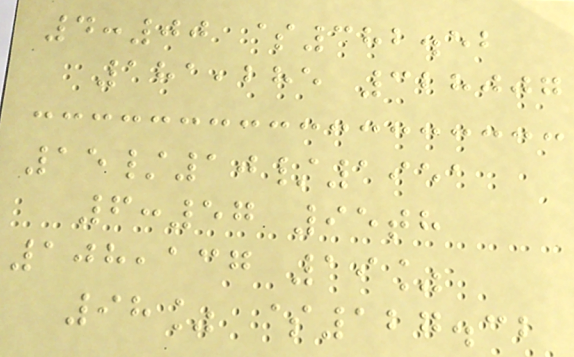4:00 $382.52
181,285 328007
15/10/1951
6:57 95th
108,137 19%
98% $127.32
